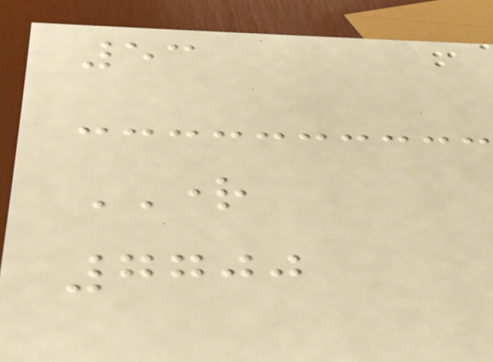53
RIGHT
7700
